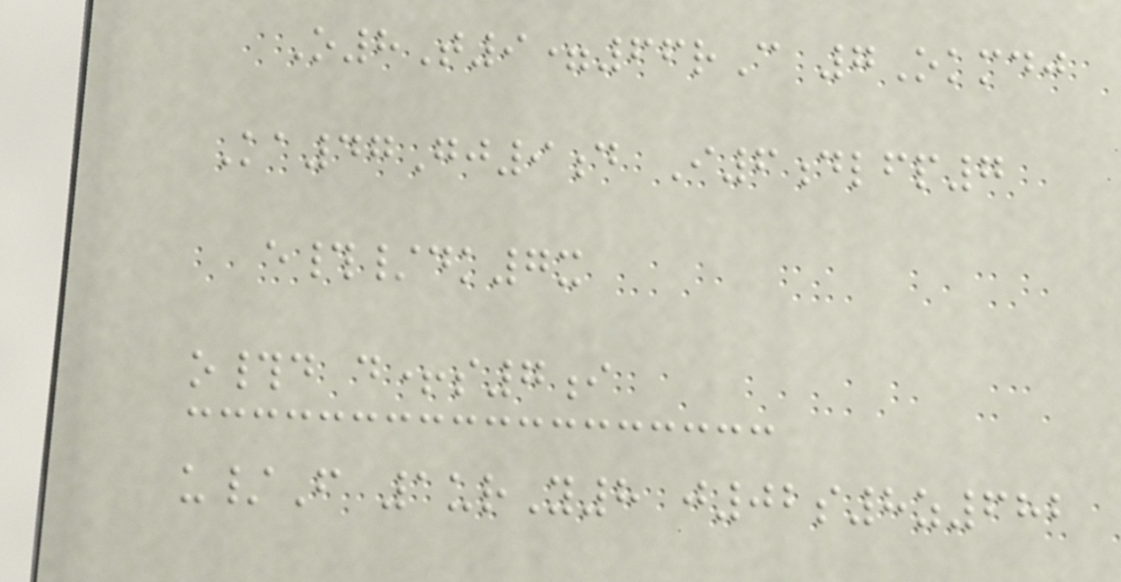O8T9=66rC 7Okmdj
Ka47Gj9d I6dlfp7
e#/dk7x
o#d d+s7i
u/F 1urY8 j02s8z682
